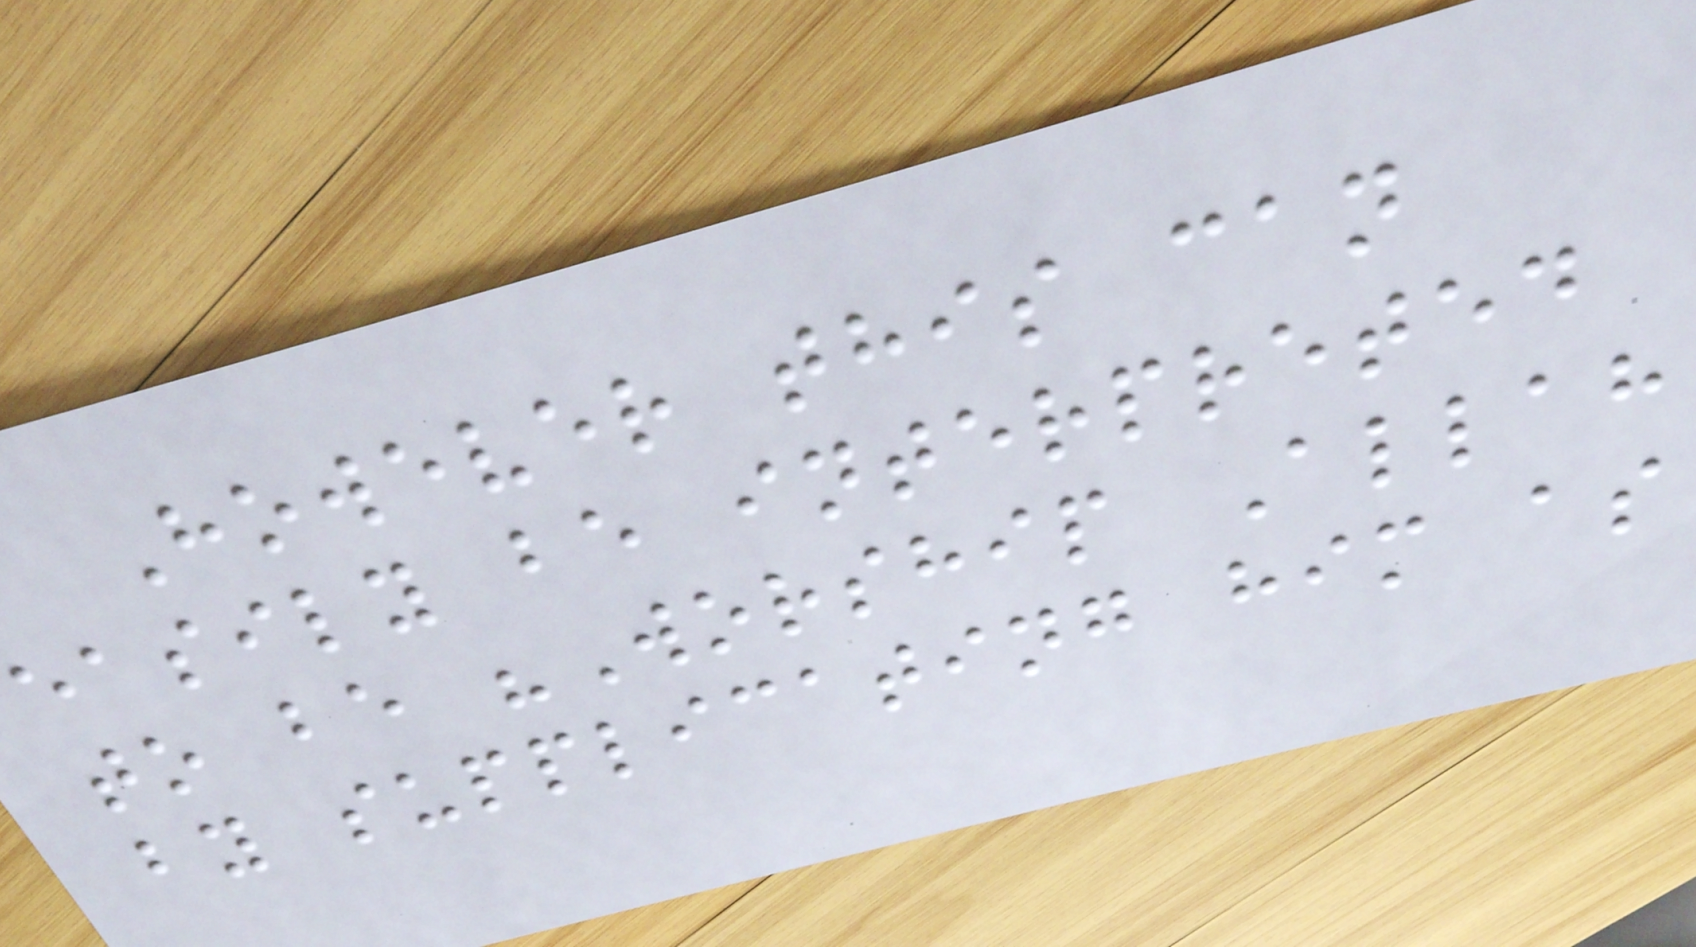However this can
easily be interpreted
to be "Worship Allah
by supplicating him as
